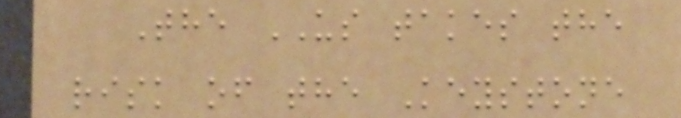The US takes the
risk of the Keystone
